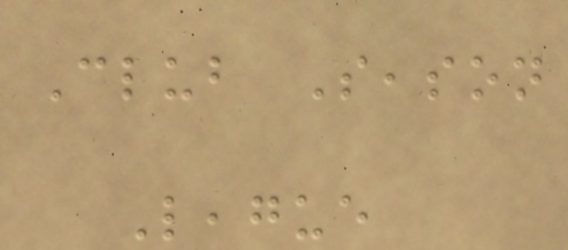Club Season
League
